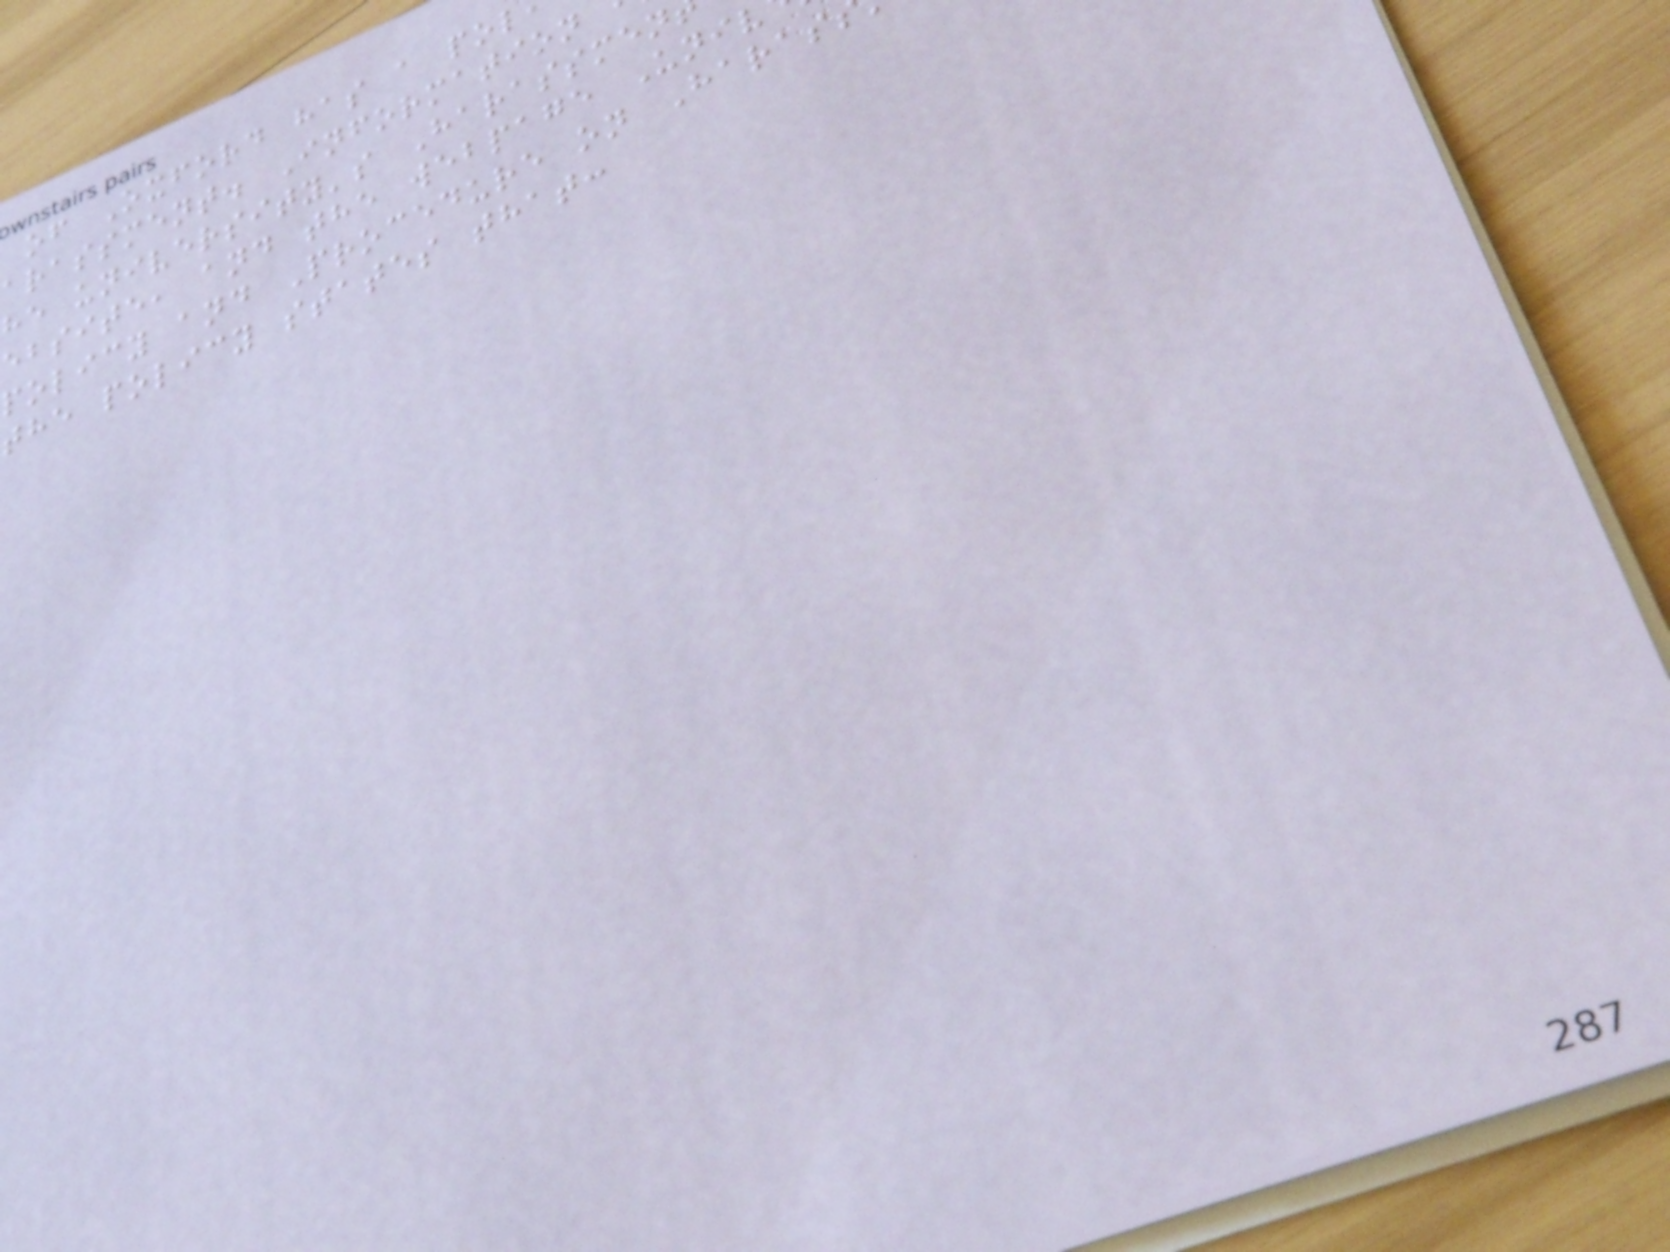of Oxford has a pol
arassment. Information
he university's Harassmen
ebsite, and the webpage Univ
policy and Procedure on Haras
the policy states that:
